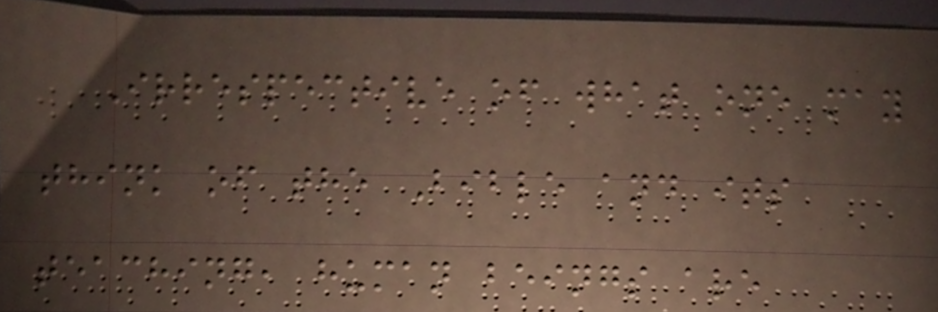Irrespective of what one may
think of the Bible and its
teaching, human beings are
